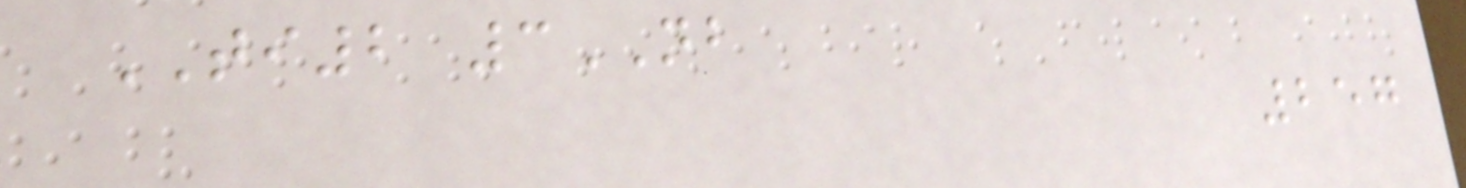TI2 3NB
257
